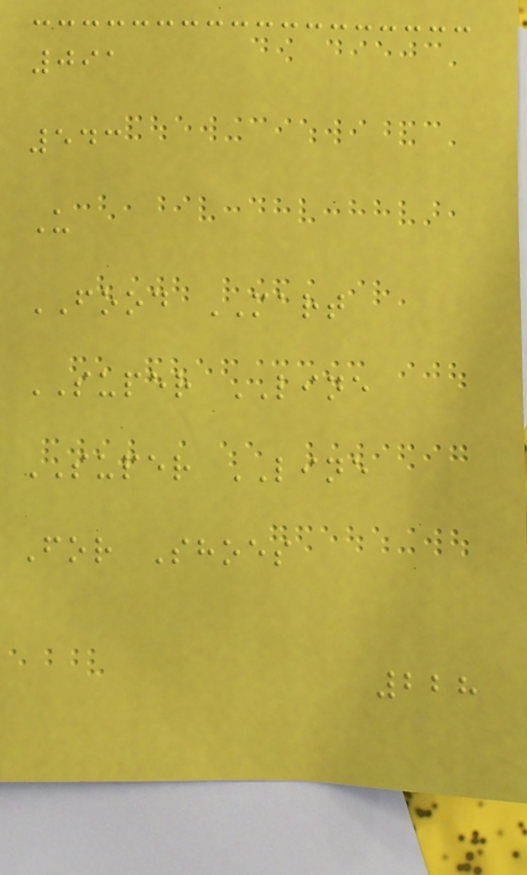091
543
U
FOOD MART
SUPER LINE
SUPER LINE
For Shoes
228
